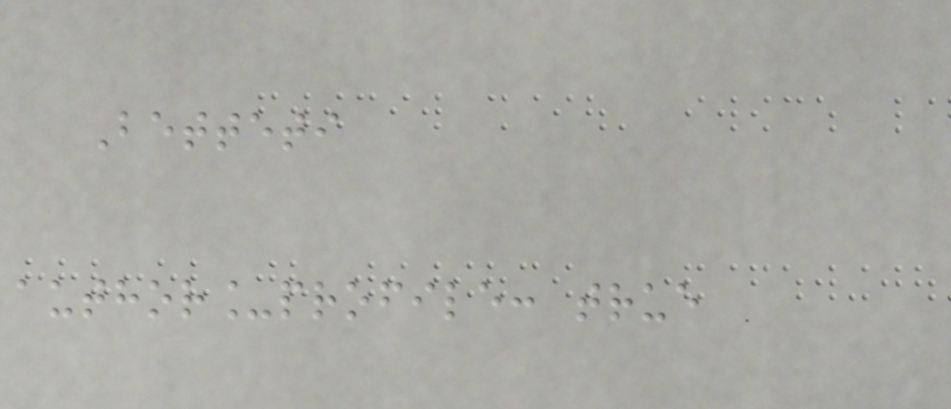Betteti
author_profile: true
